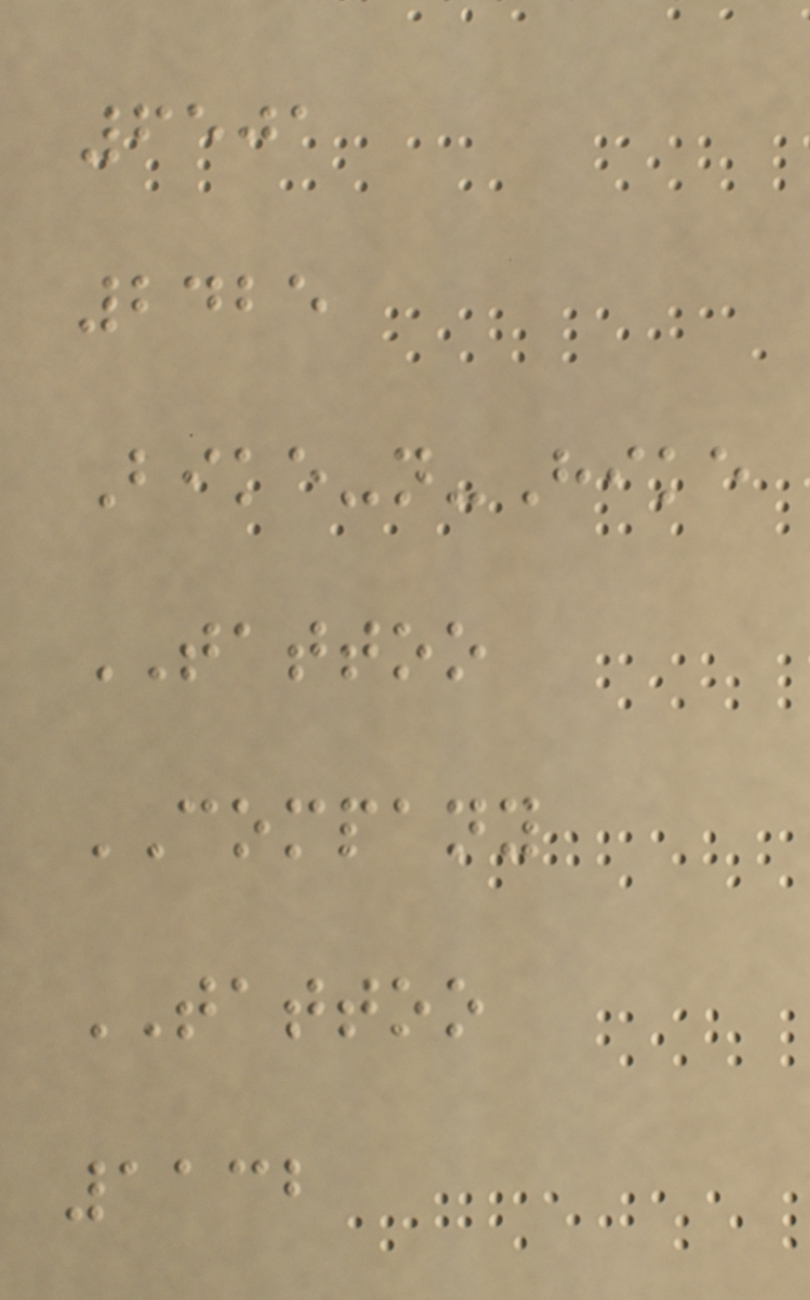6501
2425
Bike-n-Hike
TATTOO
COMPANY
TATTOO
1132
